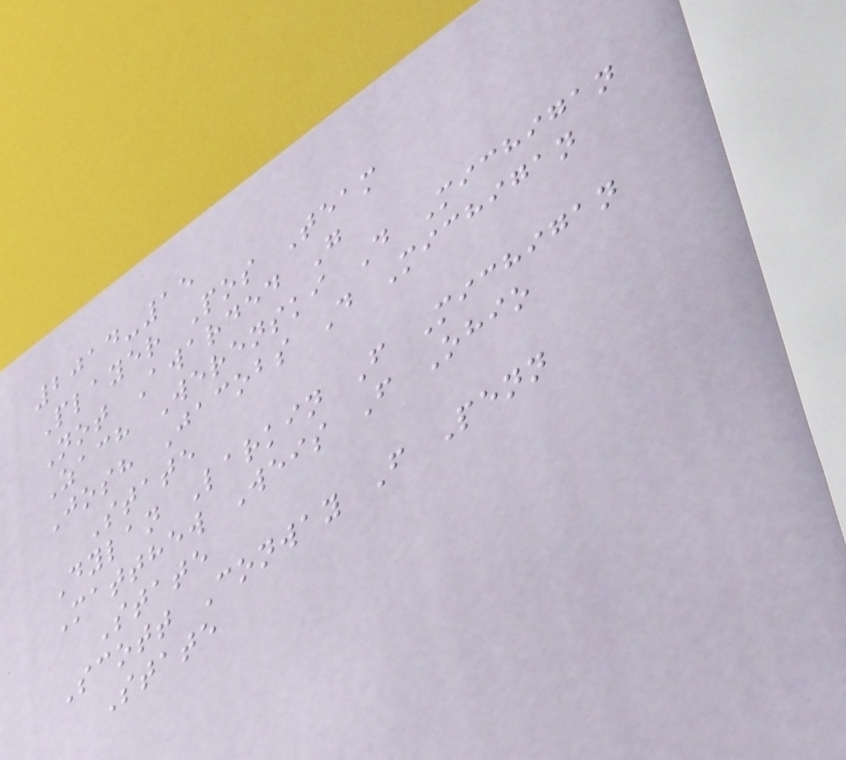2014-15
Player Pos Team
Not Awarded G
Zach Werenski D Michigan
Josh Jacobs D Michigan
State
Dylan Larkin F Michigan
Matthew Weis F Ohio
State
Scott Conway F Penn
State
